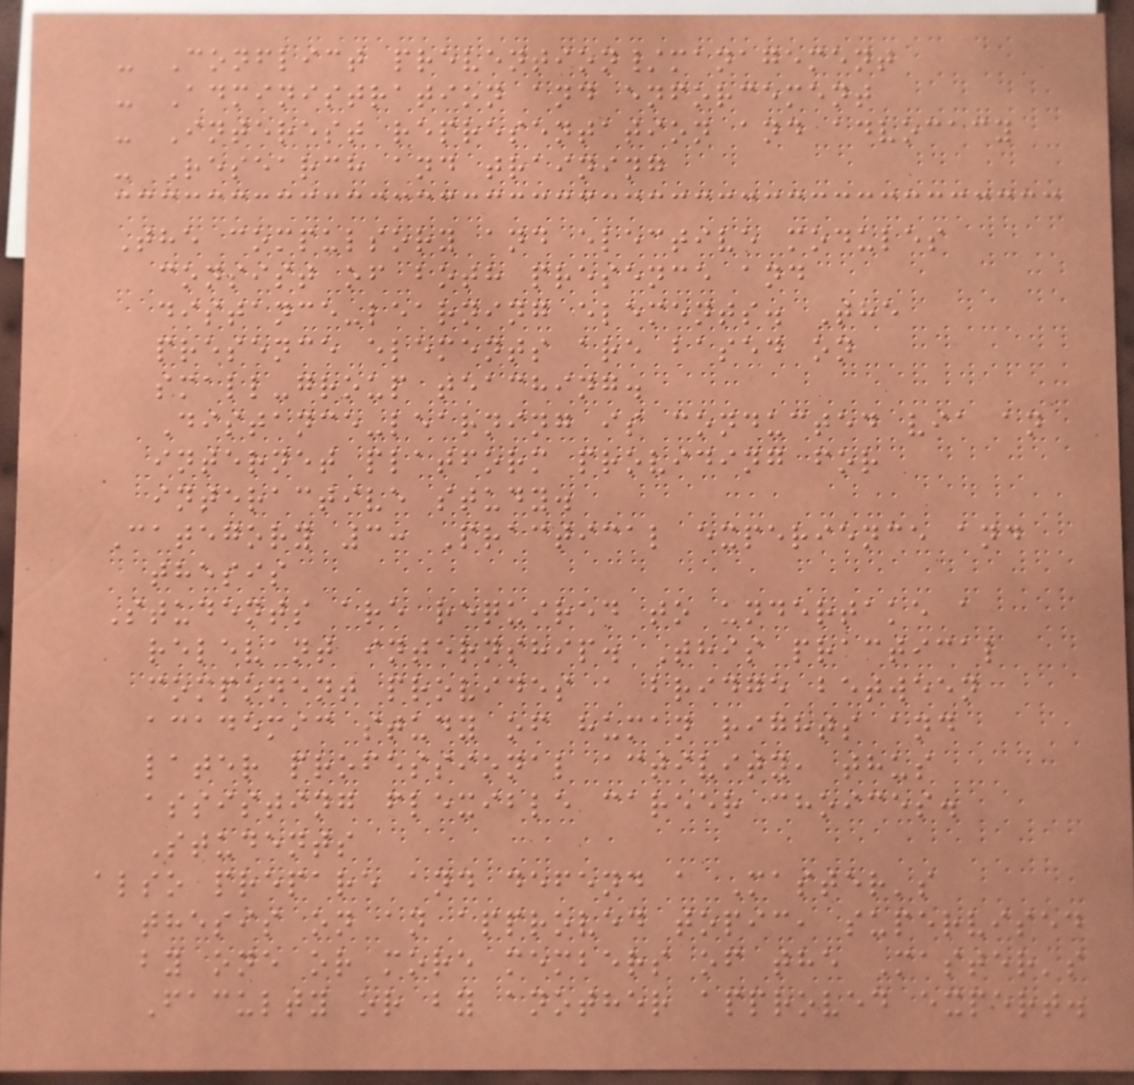- Conflict prevention/management
- Administration and enforcement
- Interest representation and advocacy
- Research and training
The compulsory and elective modules
consist of both presence and
distance-learning elements. The
presence elements are based on
small-group teaching.
Distance-learning is conducted via an
internet platform providing for
interactive study.
Category 3: Practical experience and
thesis
Students are required to undertake a
relevant internship. This practical
component provides a bridge between
academic study of human rights and
later professional activity, thus
assisting flexible career choices.
Students
also prepare and defend a Master's
thesis on an approved topic, supervised
by one or more members of the Master's
Faculty or by another approved expert.
